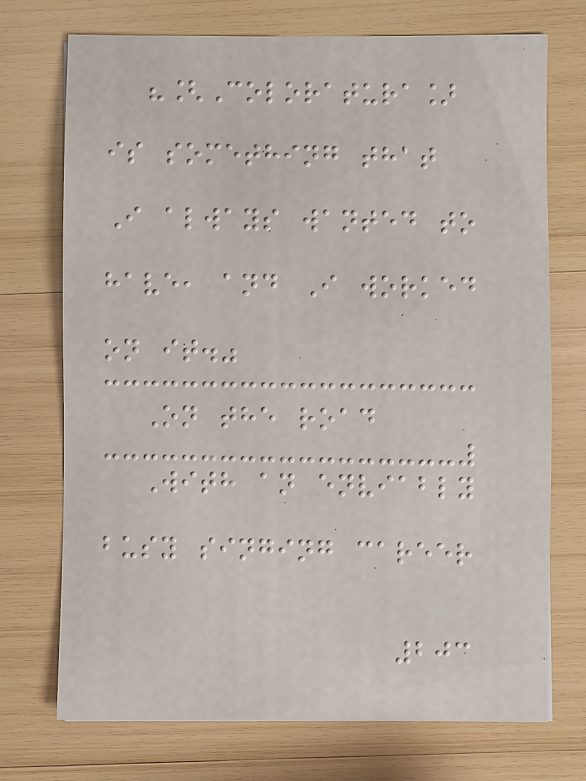"[Coloratura]
is something that
I always wanted to
have, and I worked
on it."
On the road
With an enviably
busy singing career
203
